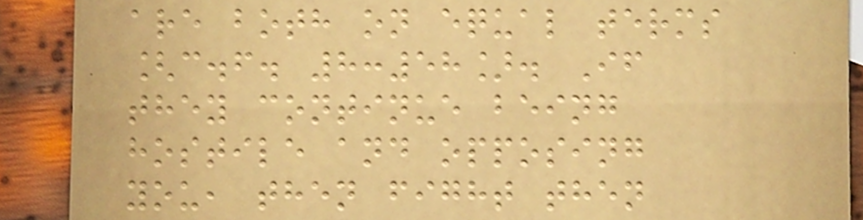are both on equal terms
[c.f. 8:58]. If
they continue being
hostile and opposing
you, then fight then
